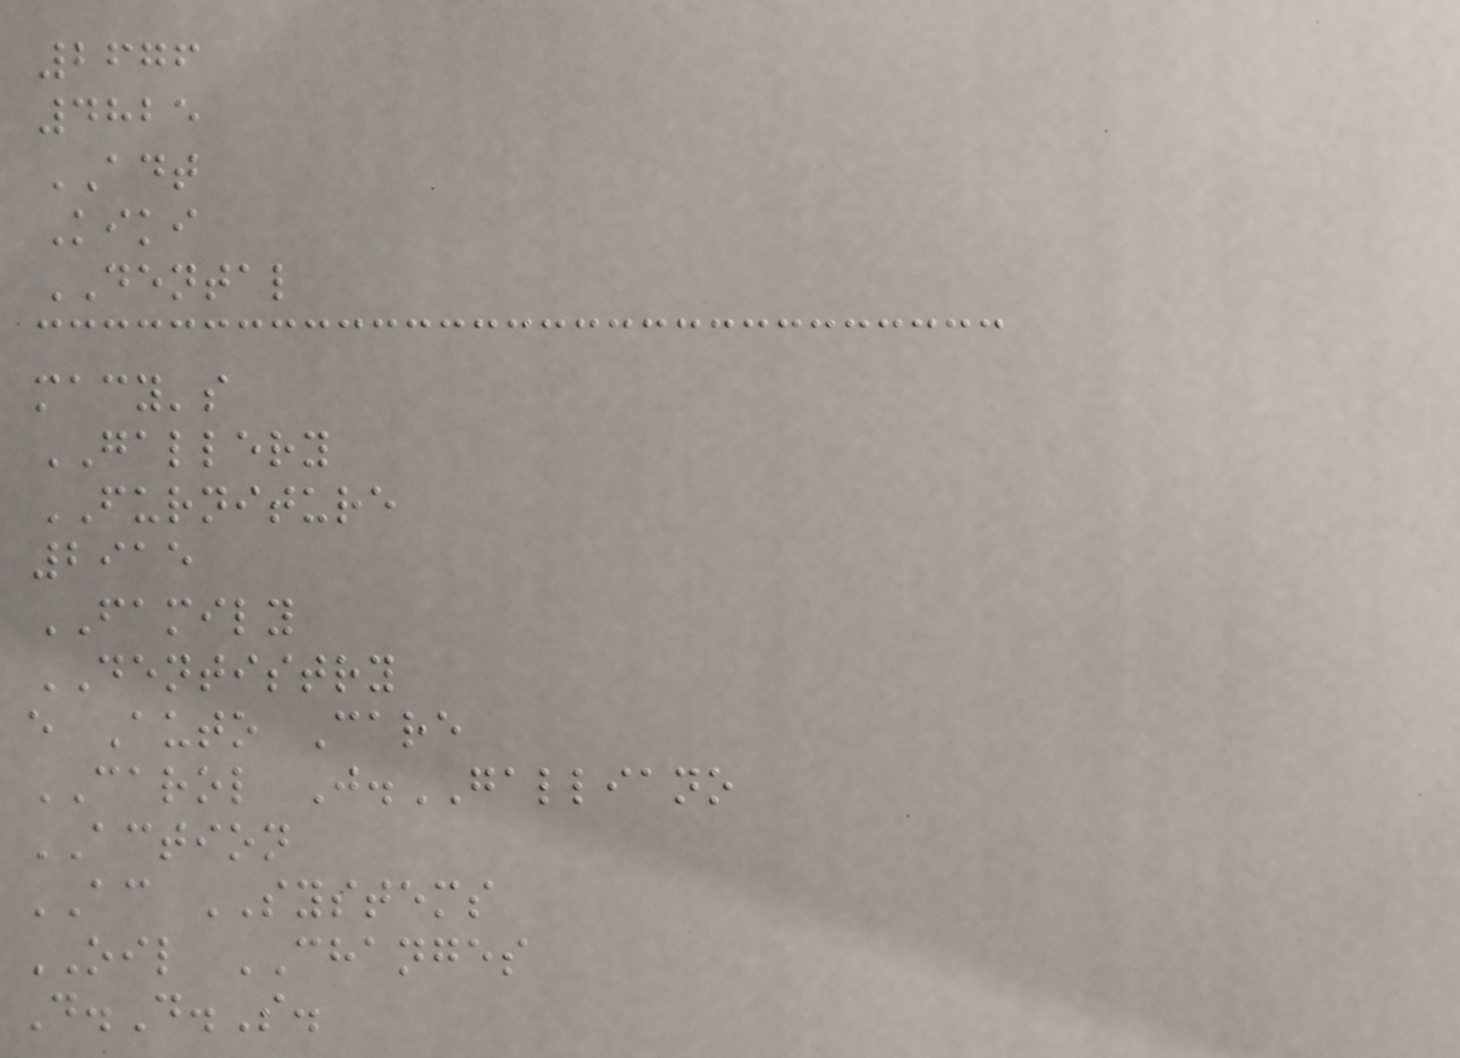2676
4825
ADT
Kiki
DENTAL
macy's
GALLERY
FURNITURE
2915
FAMILY
DENTISTRY
e Auto Care
CAROL J.GALLIANO
ACTION
AC SYSTEMS
OIL CHANGES
D.D.S.
